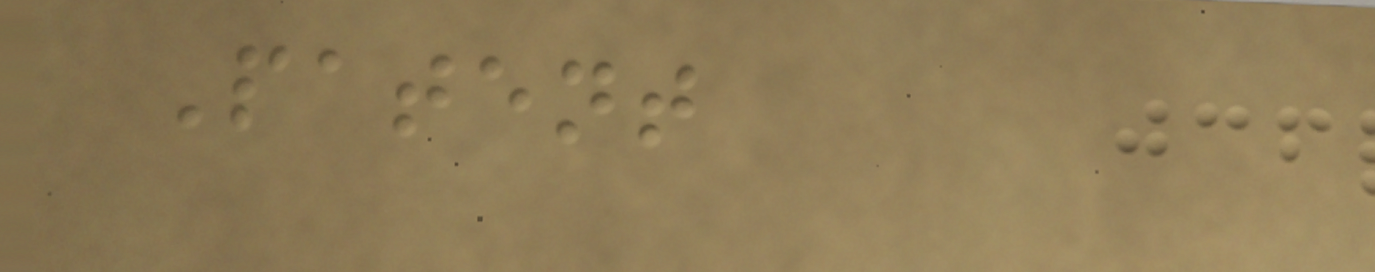Patent
